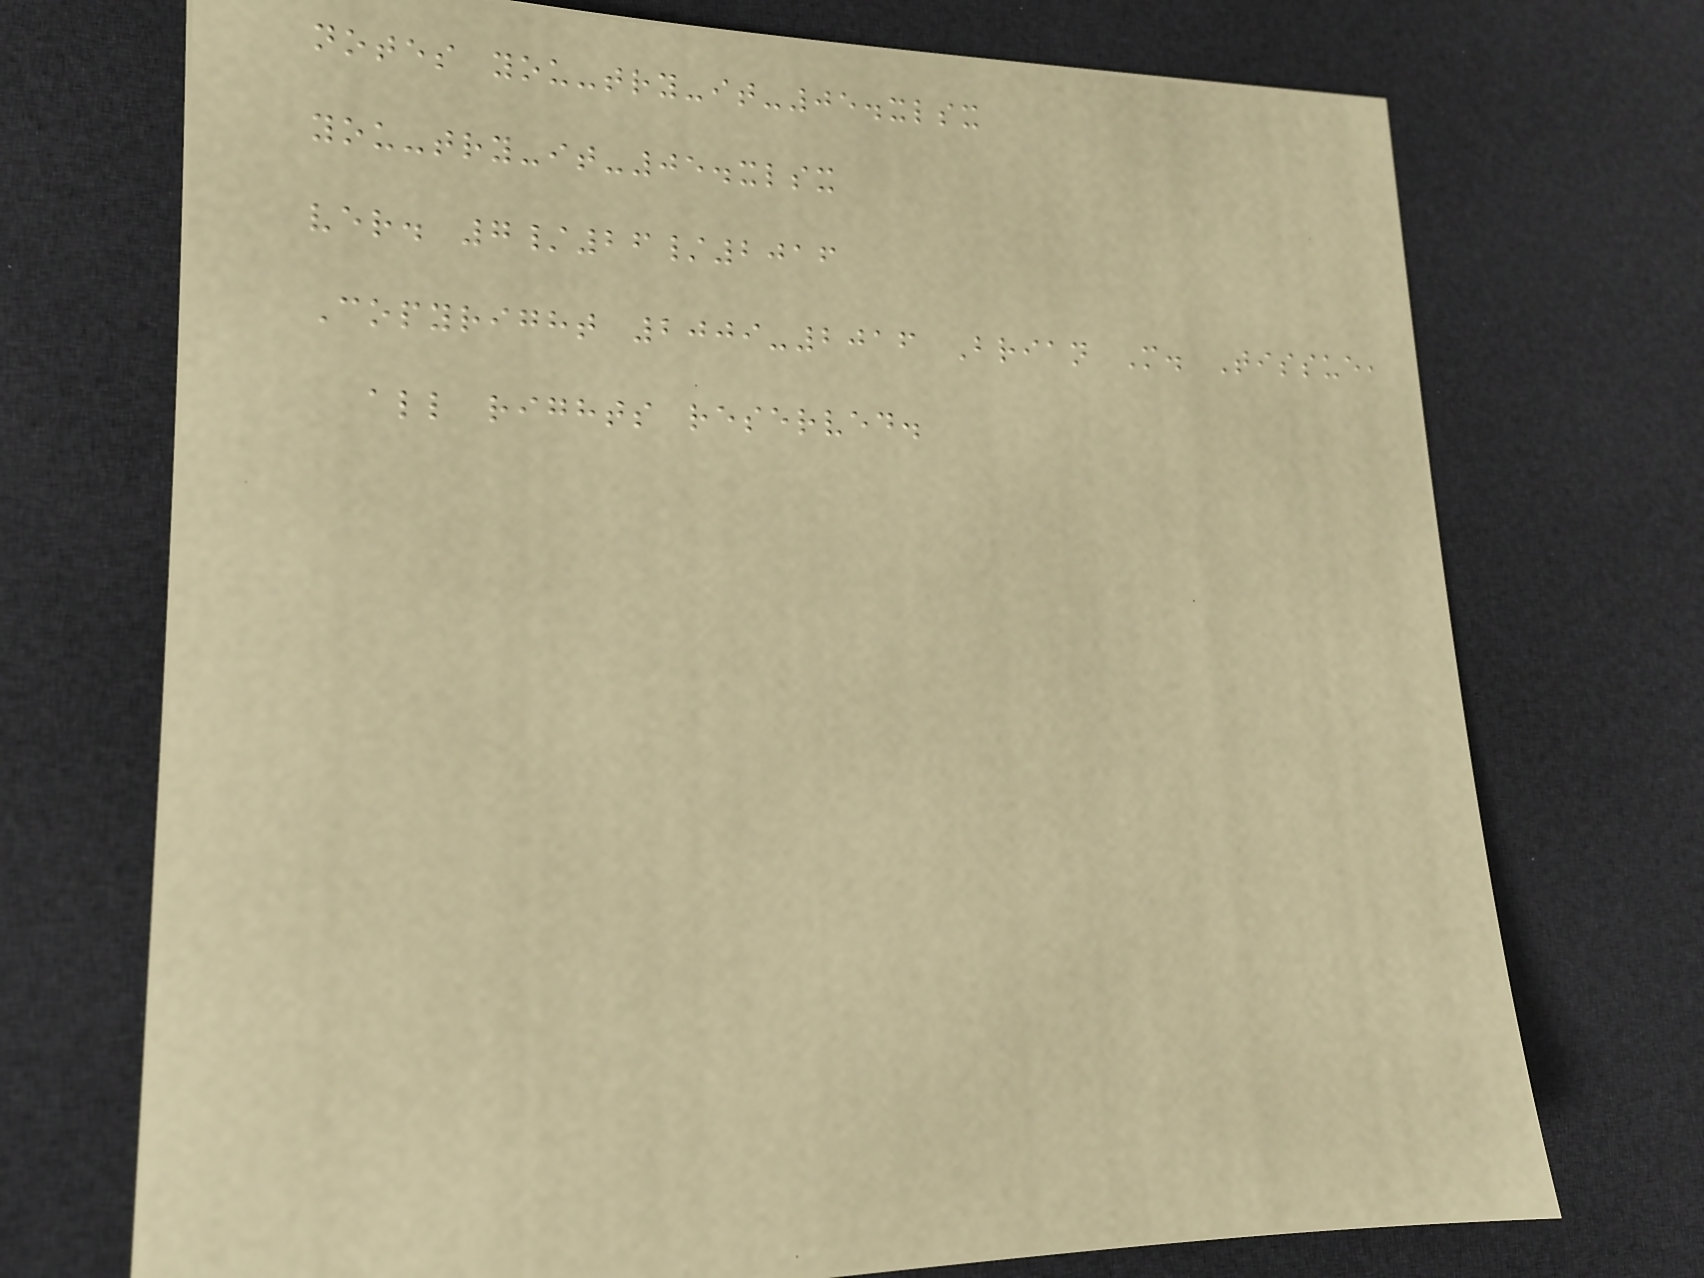notes you-try-it-05.xlsx
you-try-it-05.xlsx
ver. 7/26/2016
Copyright 2009-2016 Brian M. Tissue,
all rights reserved.
